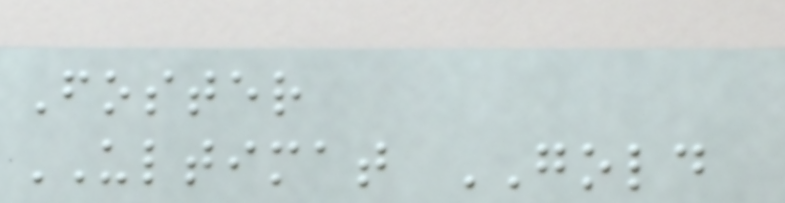Foster
ULTIMAT GOLD
